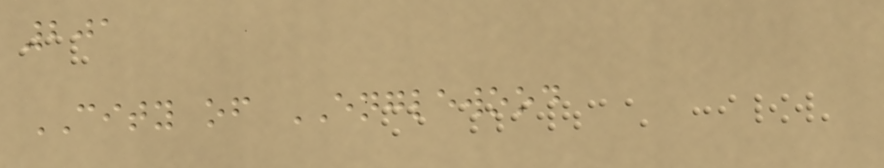201
CITY of ENGLEWOOD
